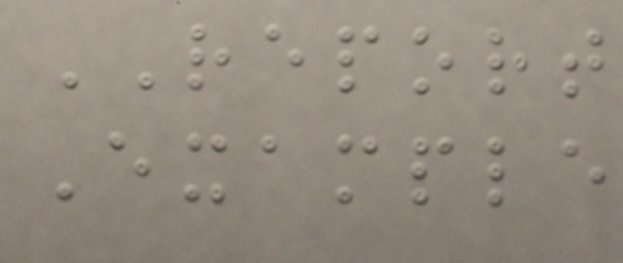REPORT
Example
